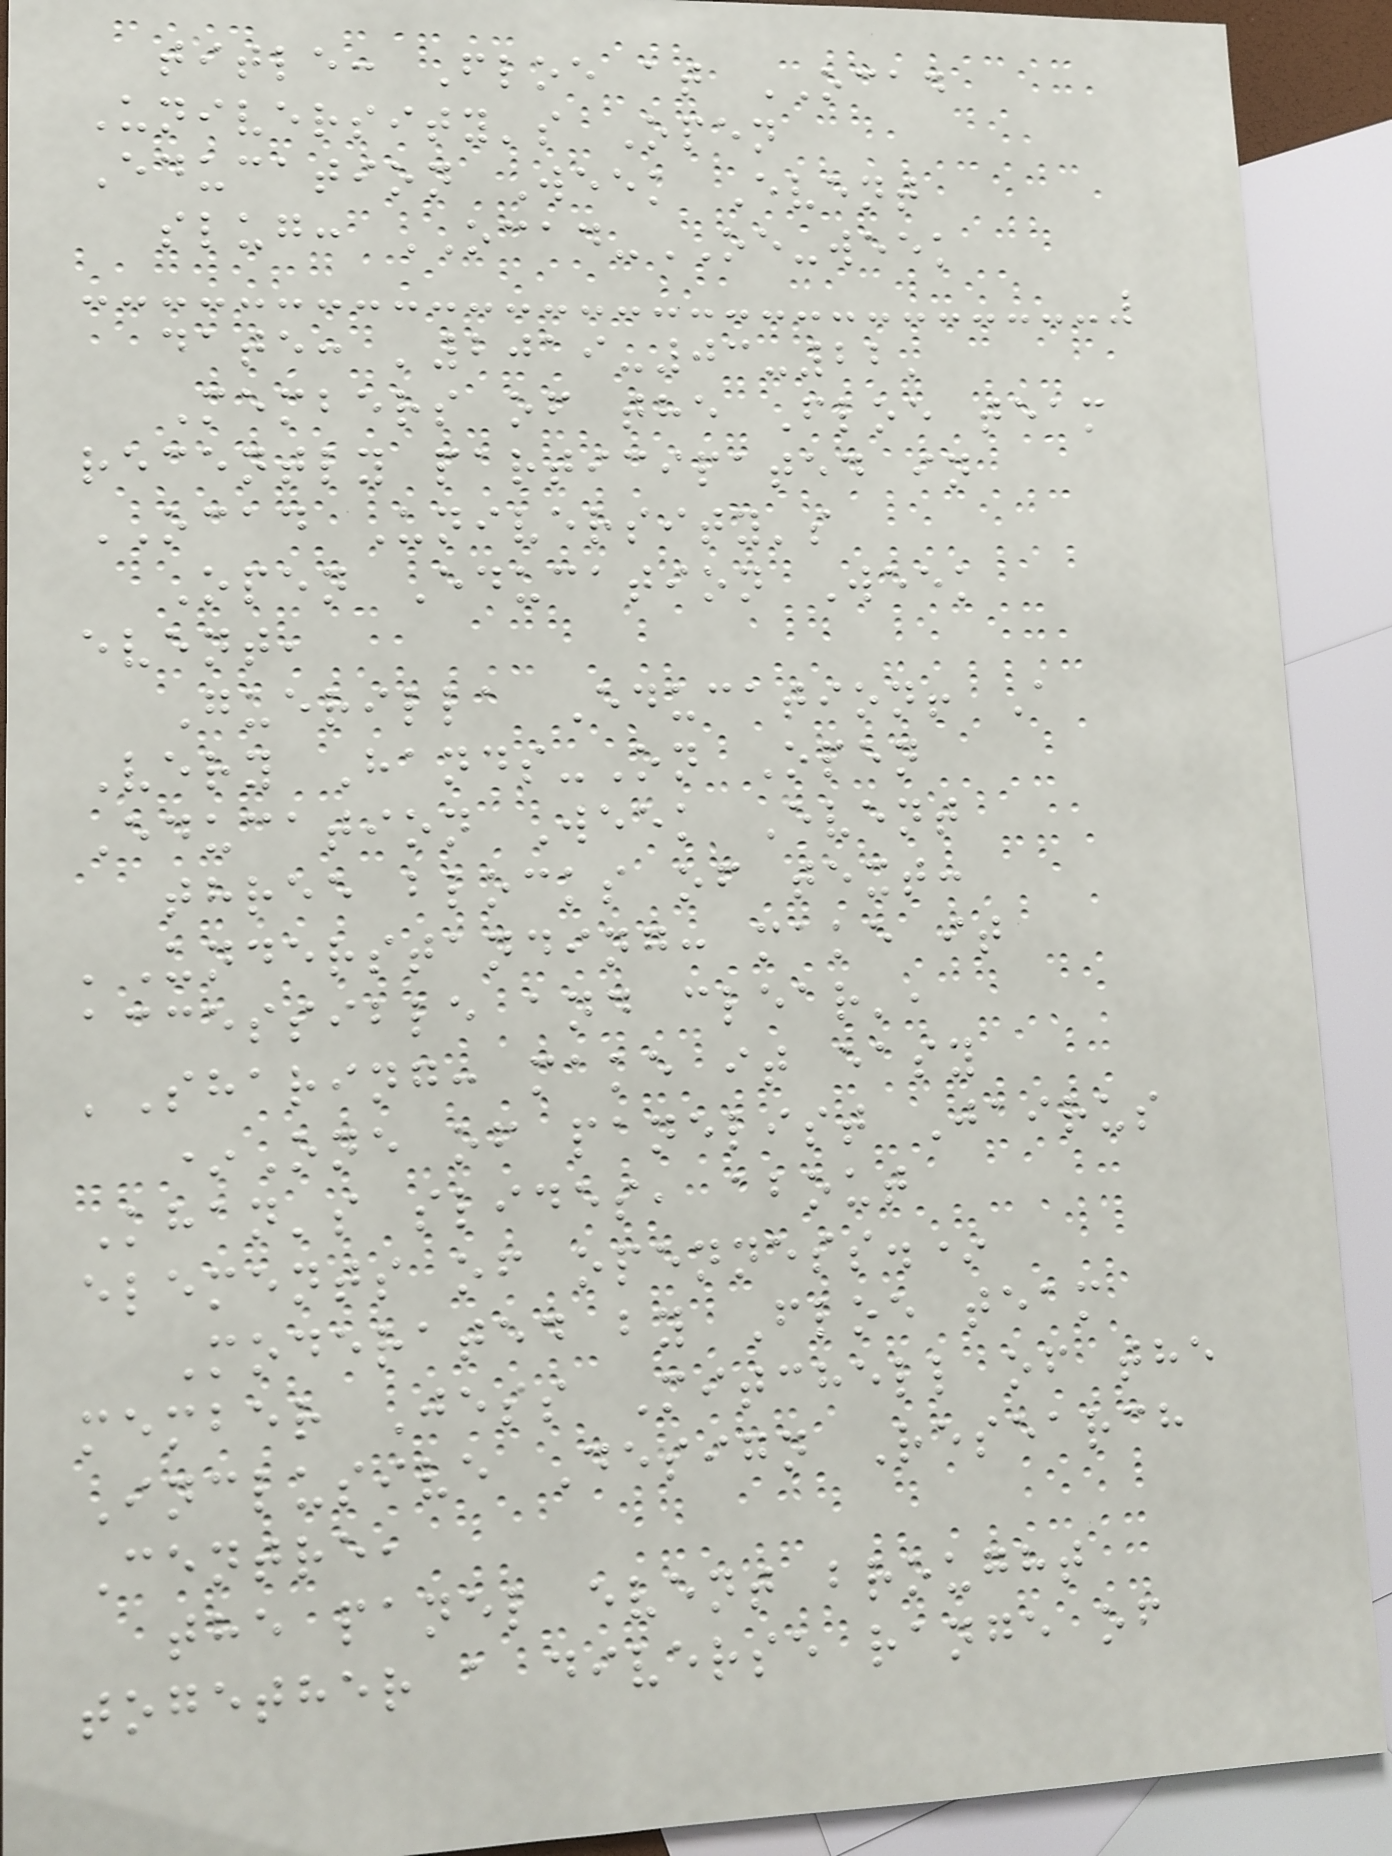title: Floe at OCAD
University's Open
Education Week Event
slug: OCAD-OE-week
date: '2019-03-22'
Members of the Floe team
recently participated in
OCAD University's
Open Education Week
event,
Guerilla Education! A
Very Hands-On Open
Education Week Event
three blocks of text:
'Understanding: make it
accessible and clear',
'Sharing: make it easy
*One of panelist Jairus
Khan's slides, about
elements of openness.*
Moderated by Floe team
member Jess Mitchell of the
Inclusive Design Research
Centre,
the panel event brought
together a diverse range of
